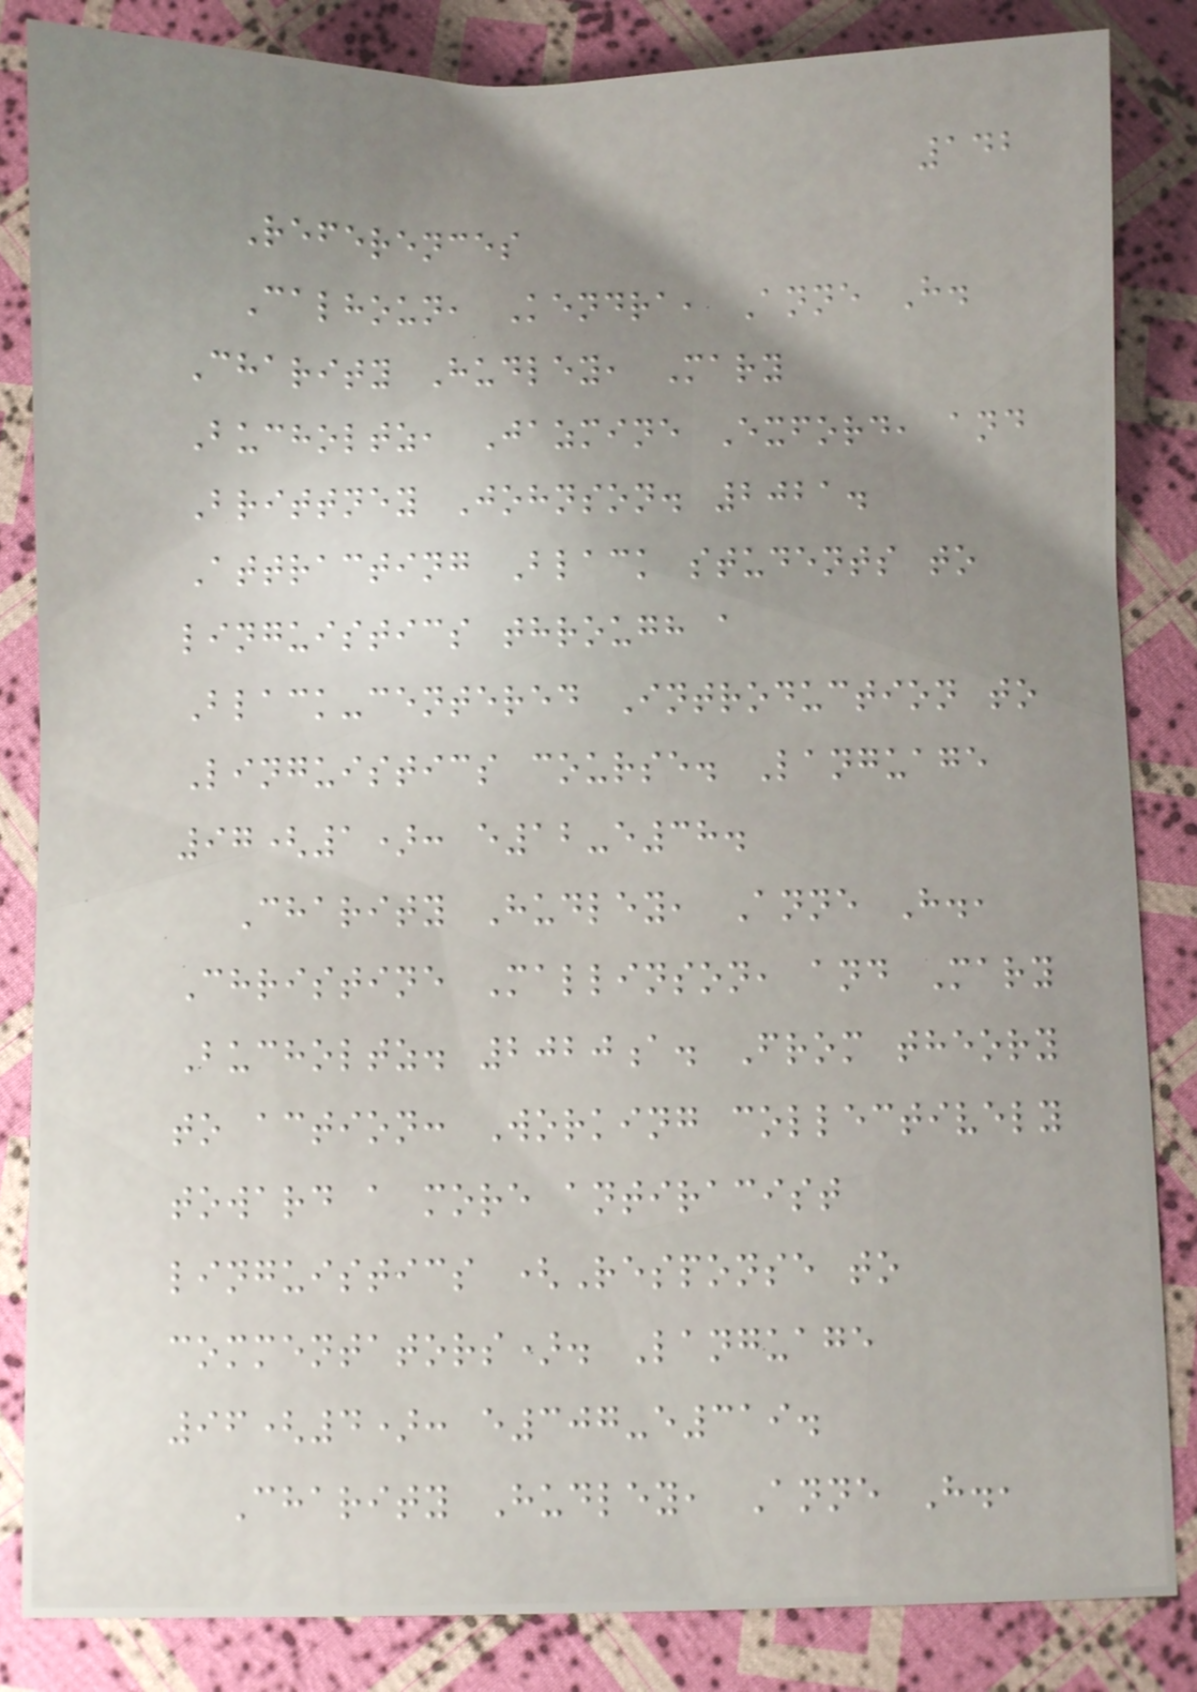142
References
Calhoun, Kendra, Anne H.
Charity Hudley, Mary
Bucholtz, Jazmine Exford, and
Brittney Johnson. 2021.
Attracting Black students to
linguistics through a
Black-centered Introduction to
Linguistics course. Language
97(1): e12-e38.
Charity Hudley, Anne H.,
Christine Mallinson, and Mary
Bucholtz. 2020a. From theory
to action: Working collectively
toward a more antiracist
linguistics (Response to
commentators). Language
96(4): e307-e319.
Charity Hudley, Anne H.,
